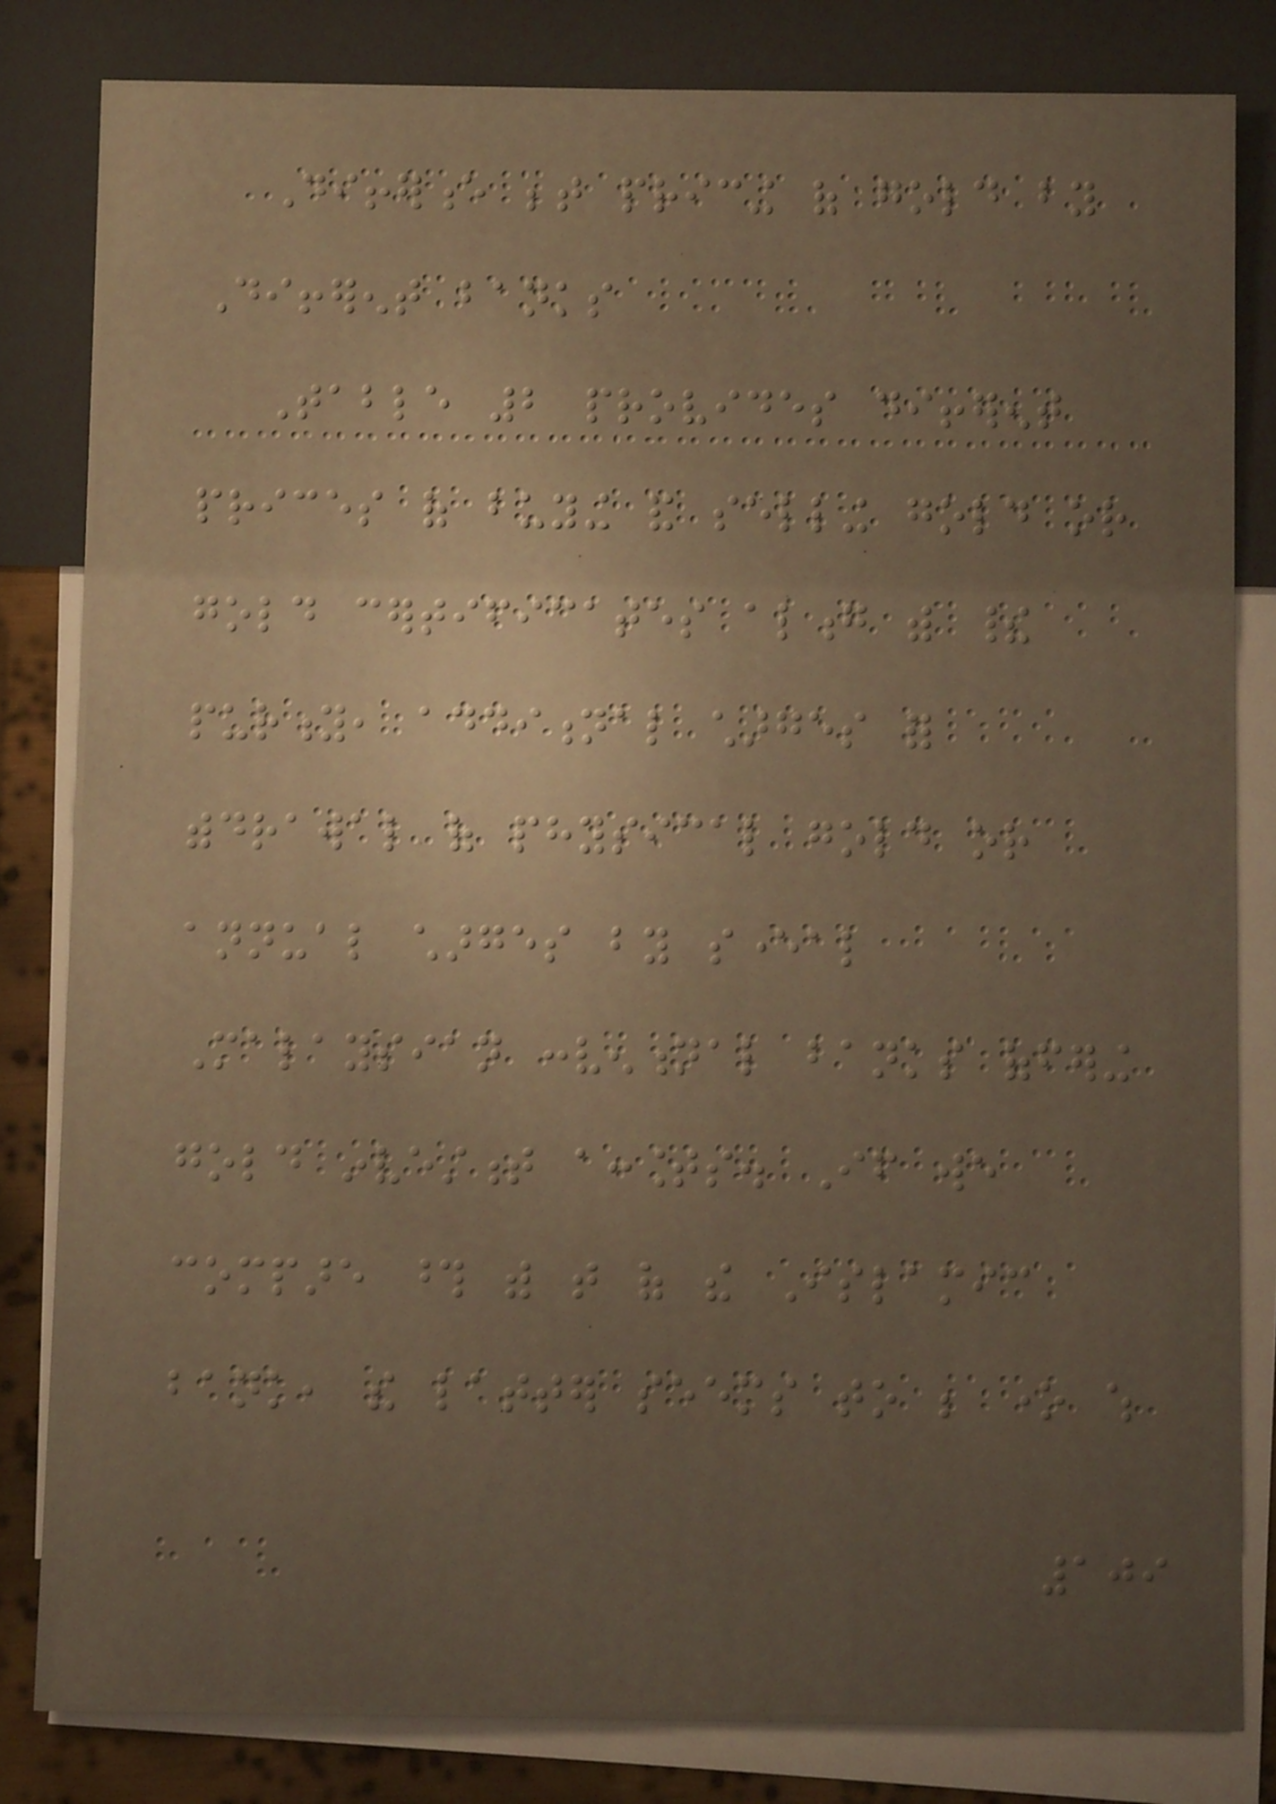Difference between pricing of gold by
Different banks
Table 2 provides different
prices of buying and selling gold or
gold certificates along with their
purity, additional charges for
withdrawal of physical gold or
annual charges by several
Malaysian conventional banks offering
gold investment accounts. If we
compare those with that of the Islamic
bank, the latter seems to be one which
109
